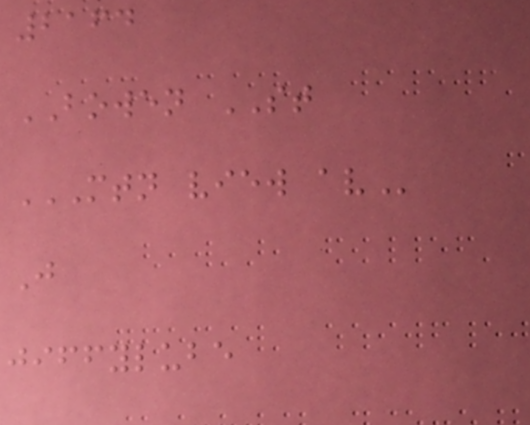2164
BOWEN ST
MTN VIEW AV
J
jiffylube
